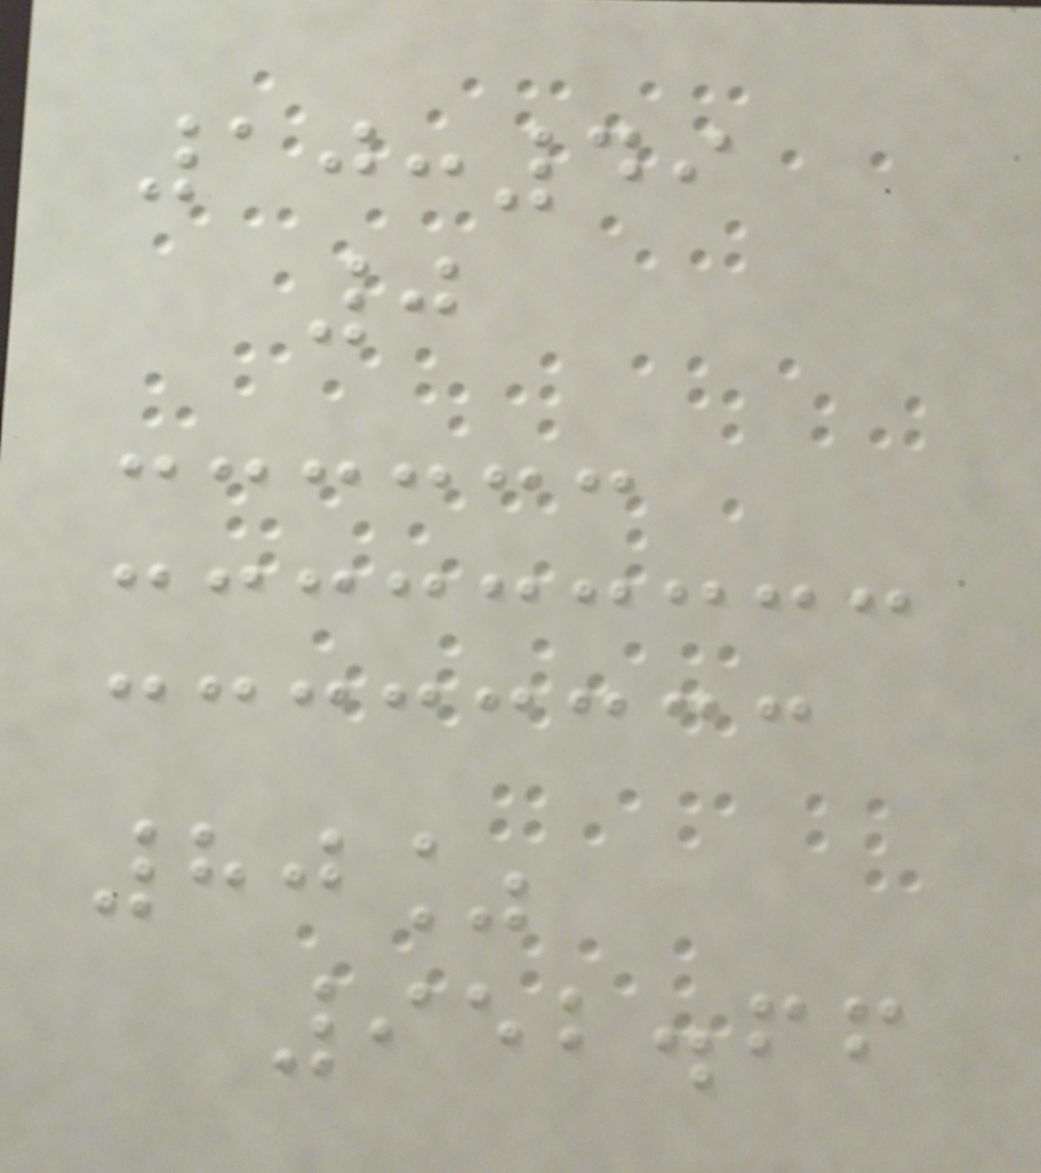10:49
0
80%
952.66
